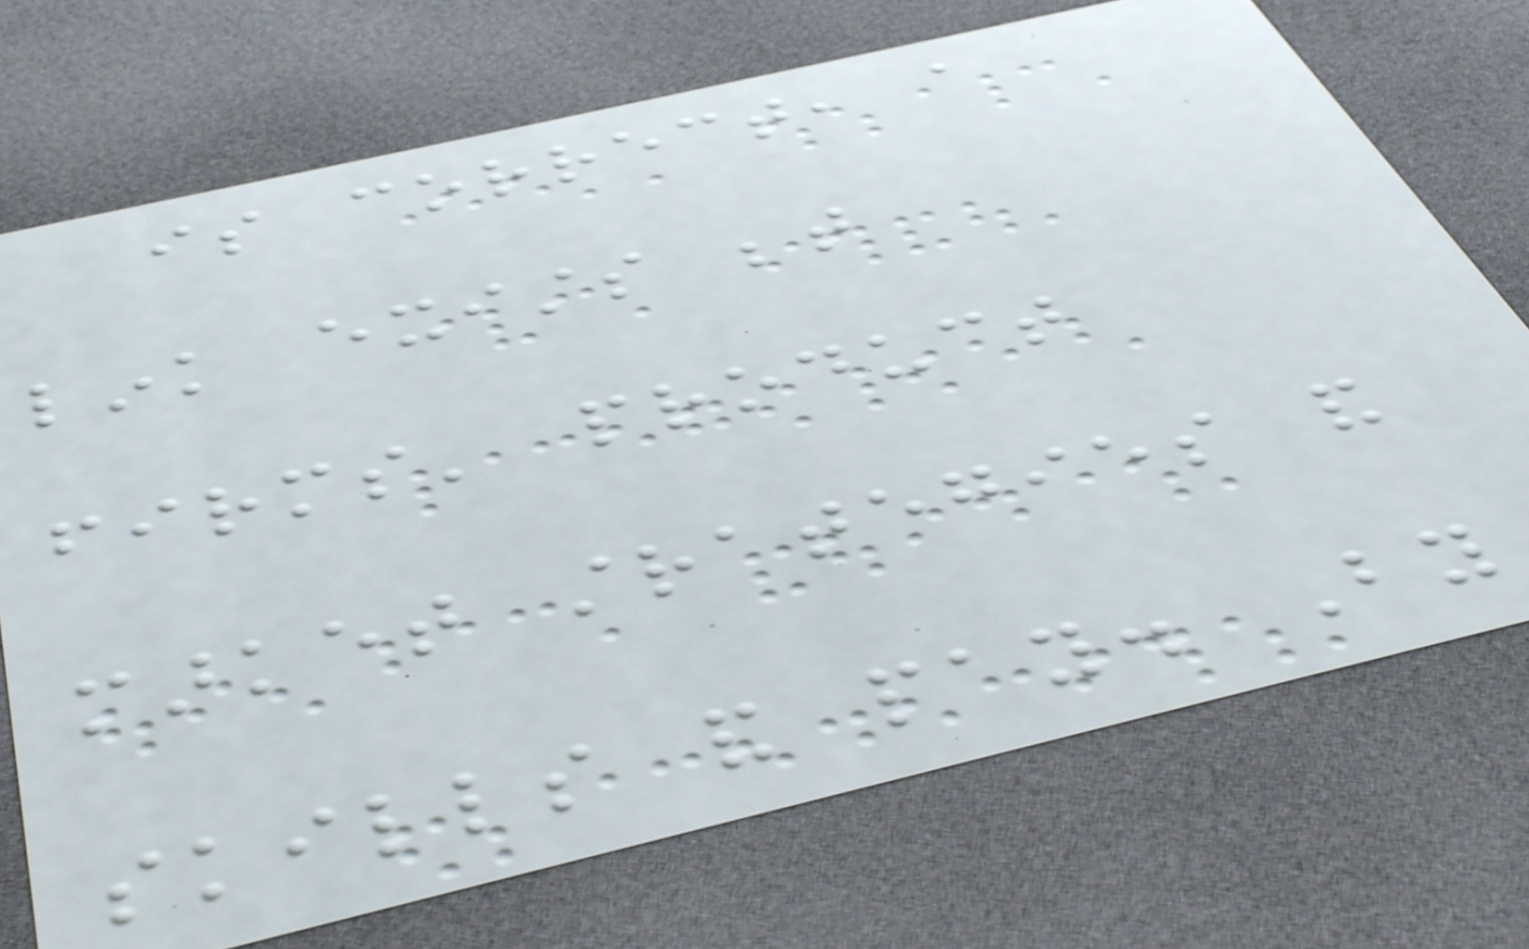is correct, a
link exists between
firms' product
market strategies and
skills and pay. By
